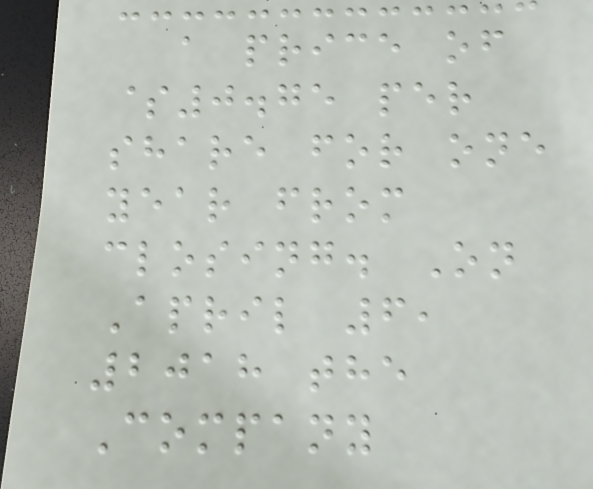a price of
$0.75 per
share for one
year from
closing. On
April 6,
2018 the
Company
